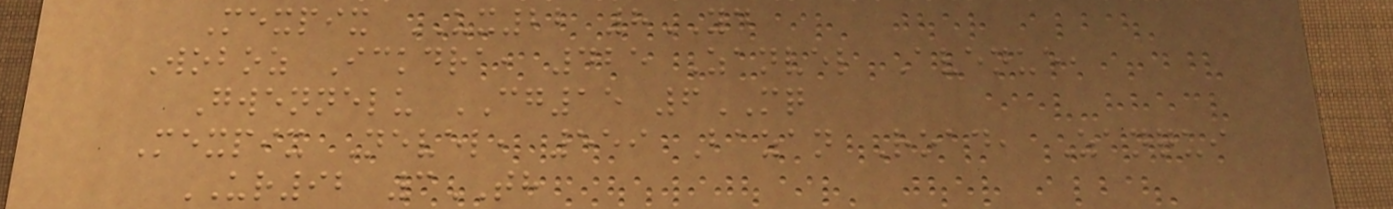Mexpix UX22 8YD
Woboz Ickdra, 425 Zanvel Avenue,
Gwennelu CG15 6MQ
Mexpix Nevel, 559 Bazan Road, Zanqui
UR92 3TH
